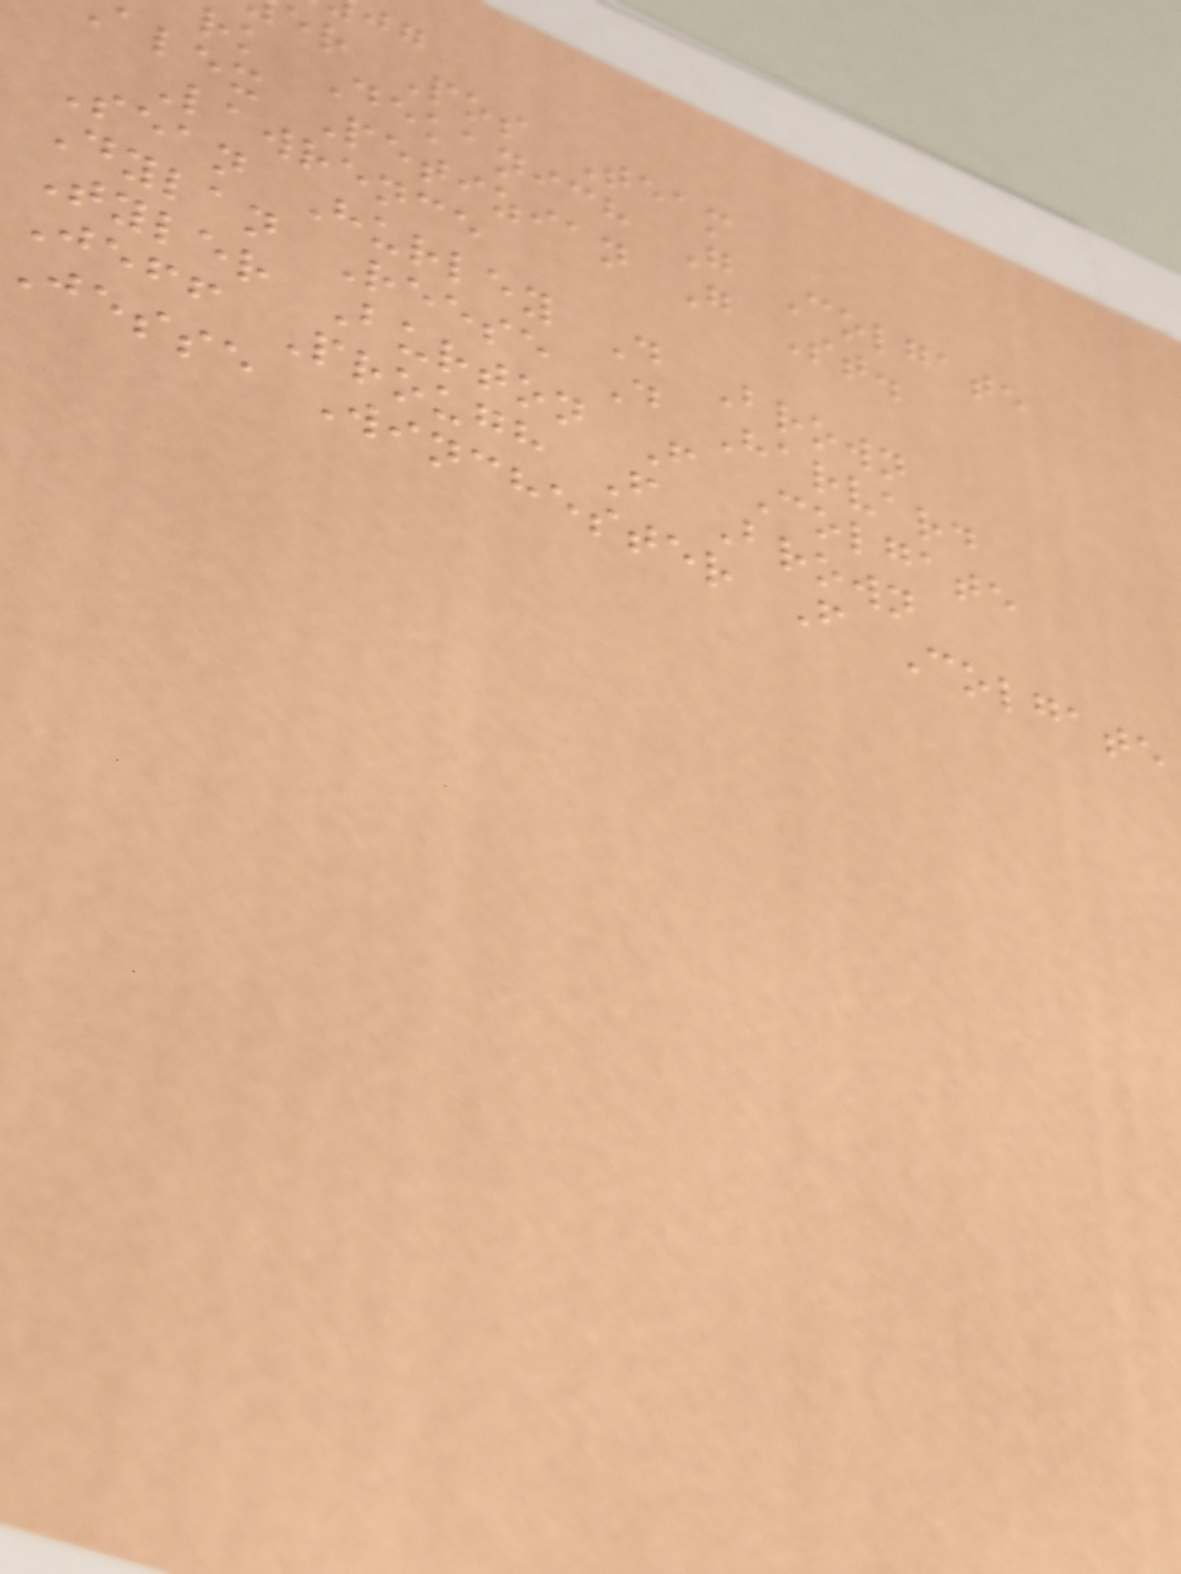er Pos Team
rk Dekanich G Colgate
alex Petizian G St.
Lawrence
Sean Hurley D Brown
Dylan Reese D Harvard
Tyler Burton F Colgate
Jeff Prough F Brown
jesse Winchester F Colgate
